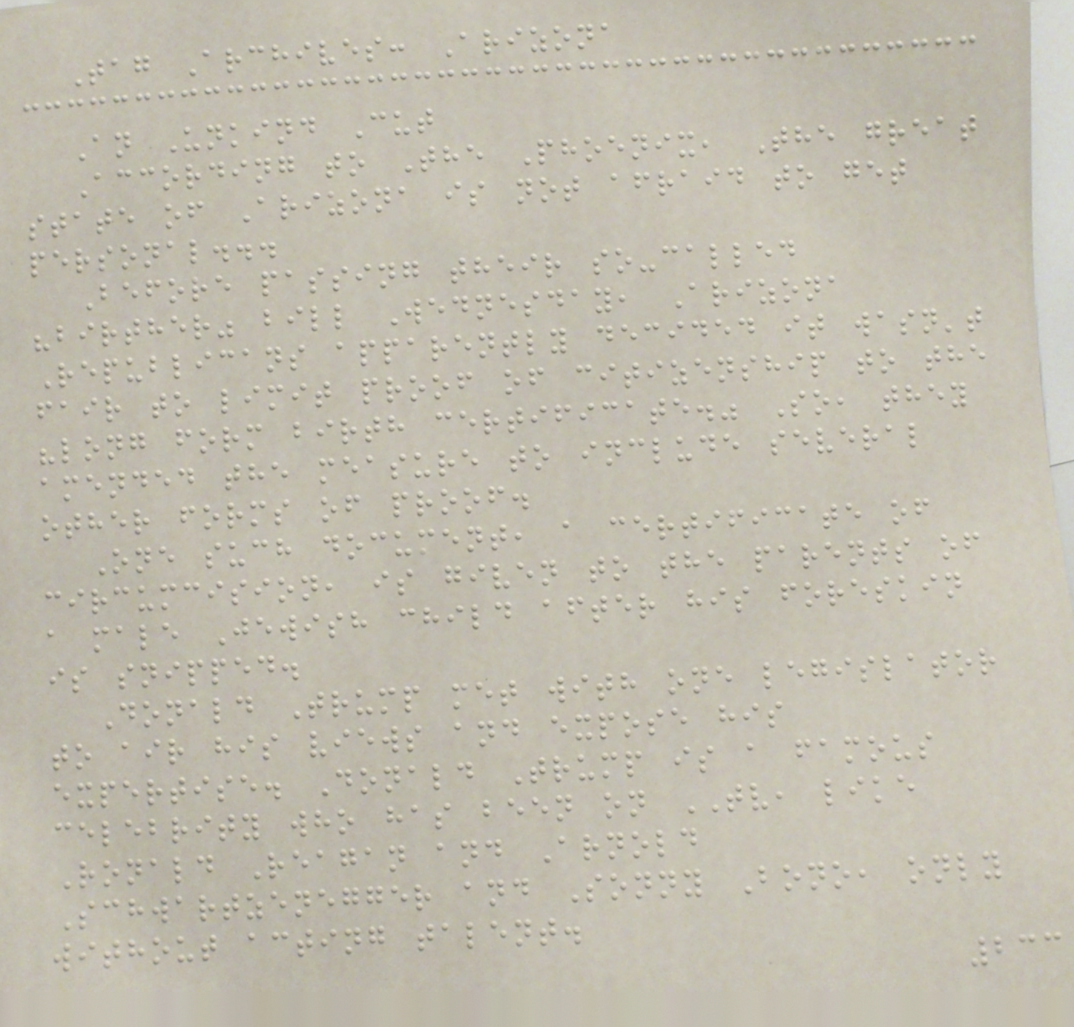Tag Archives: Arizona
An Unkind Cut
According to The Phoenix, The great
state of Arizona is not afraid to get
personal...
Before passing their so-called
"birther" bill Wednesday, Arizona
Republicans apparently decided it wasn't
fair to limit proof of citizenship to the
"long form birth certificate." So, they
amended the measure to include several
other forms of proof.
One such document, a certificate of
circumcision, is given to the parents of
a male Jewish child after his foreskin
is snipped.
Donald Trump met with one legislator
to air his views and expose his
expertise. Donald Trump is a famous
celebrity who has been on TV, like
Ronald Reagan and Arnold
Schwartzenegger and Sonny Bono, only
without acting talent.
233
